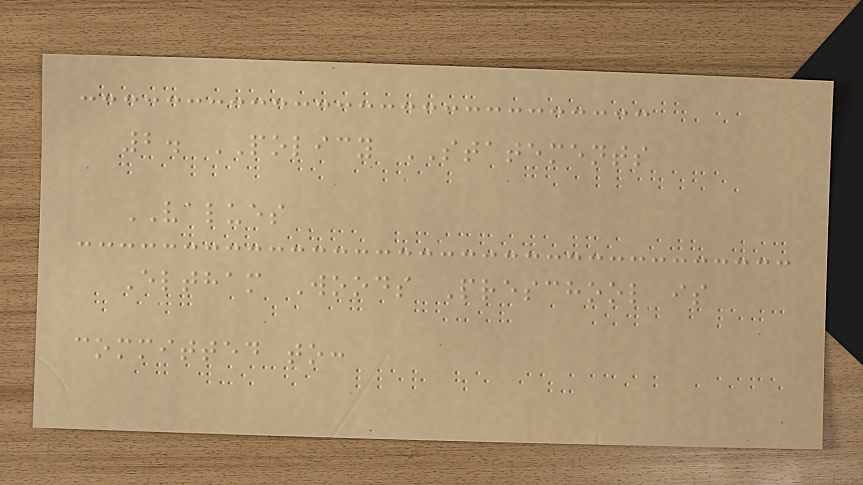2. POLICY STATEMENTS
VALUES
Eltham Woods Preschool is
committed to:
